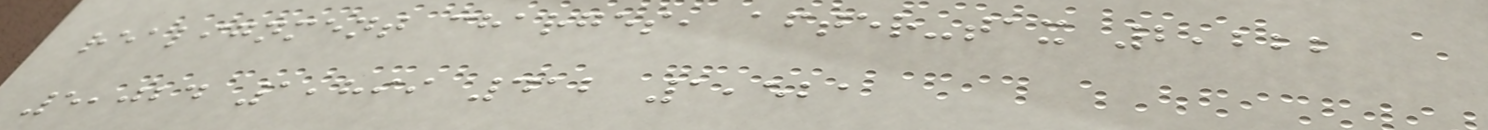realignment charges, after-tax 2,222
5,024 1,899 412 1,521
